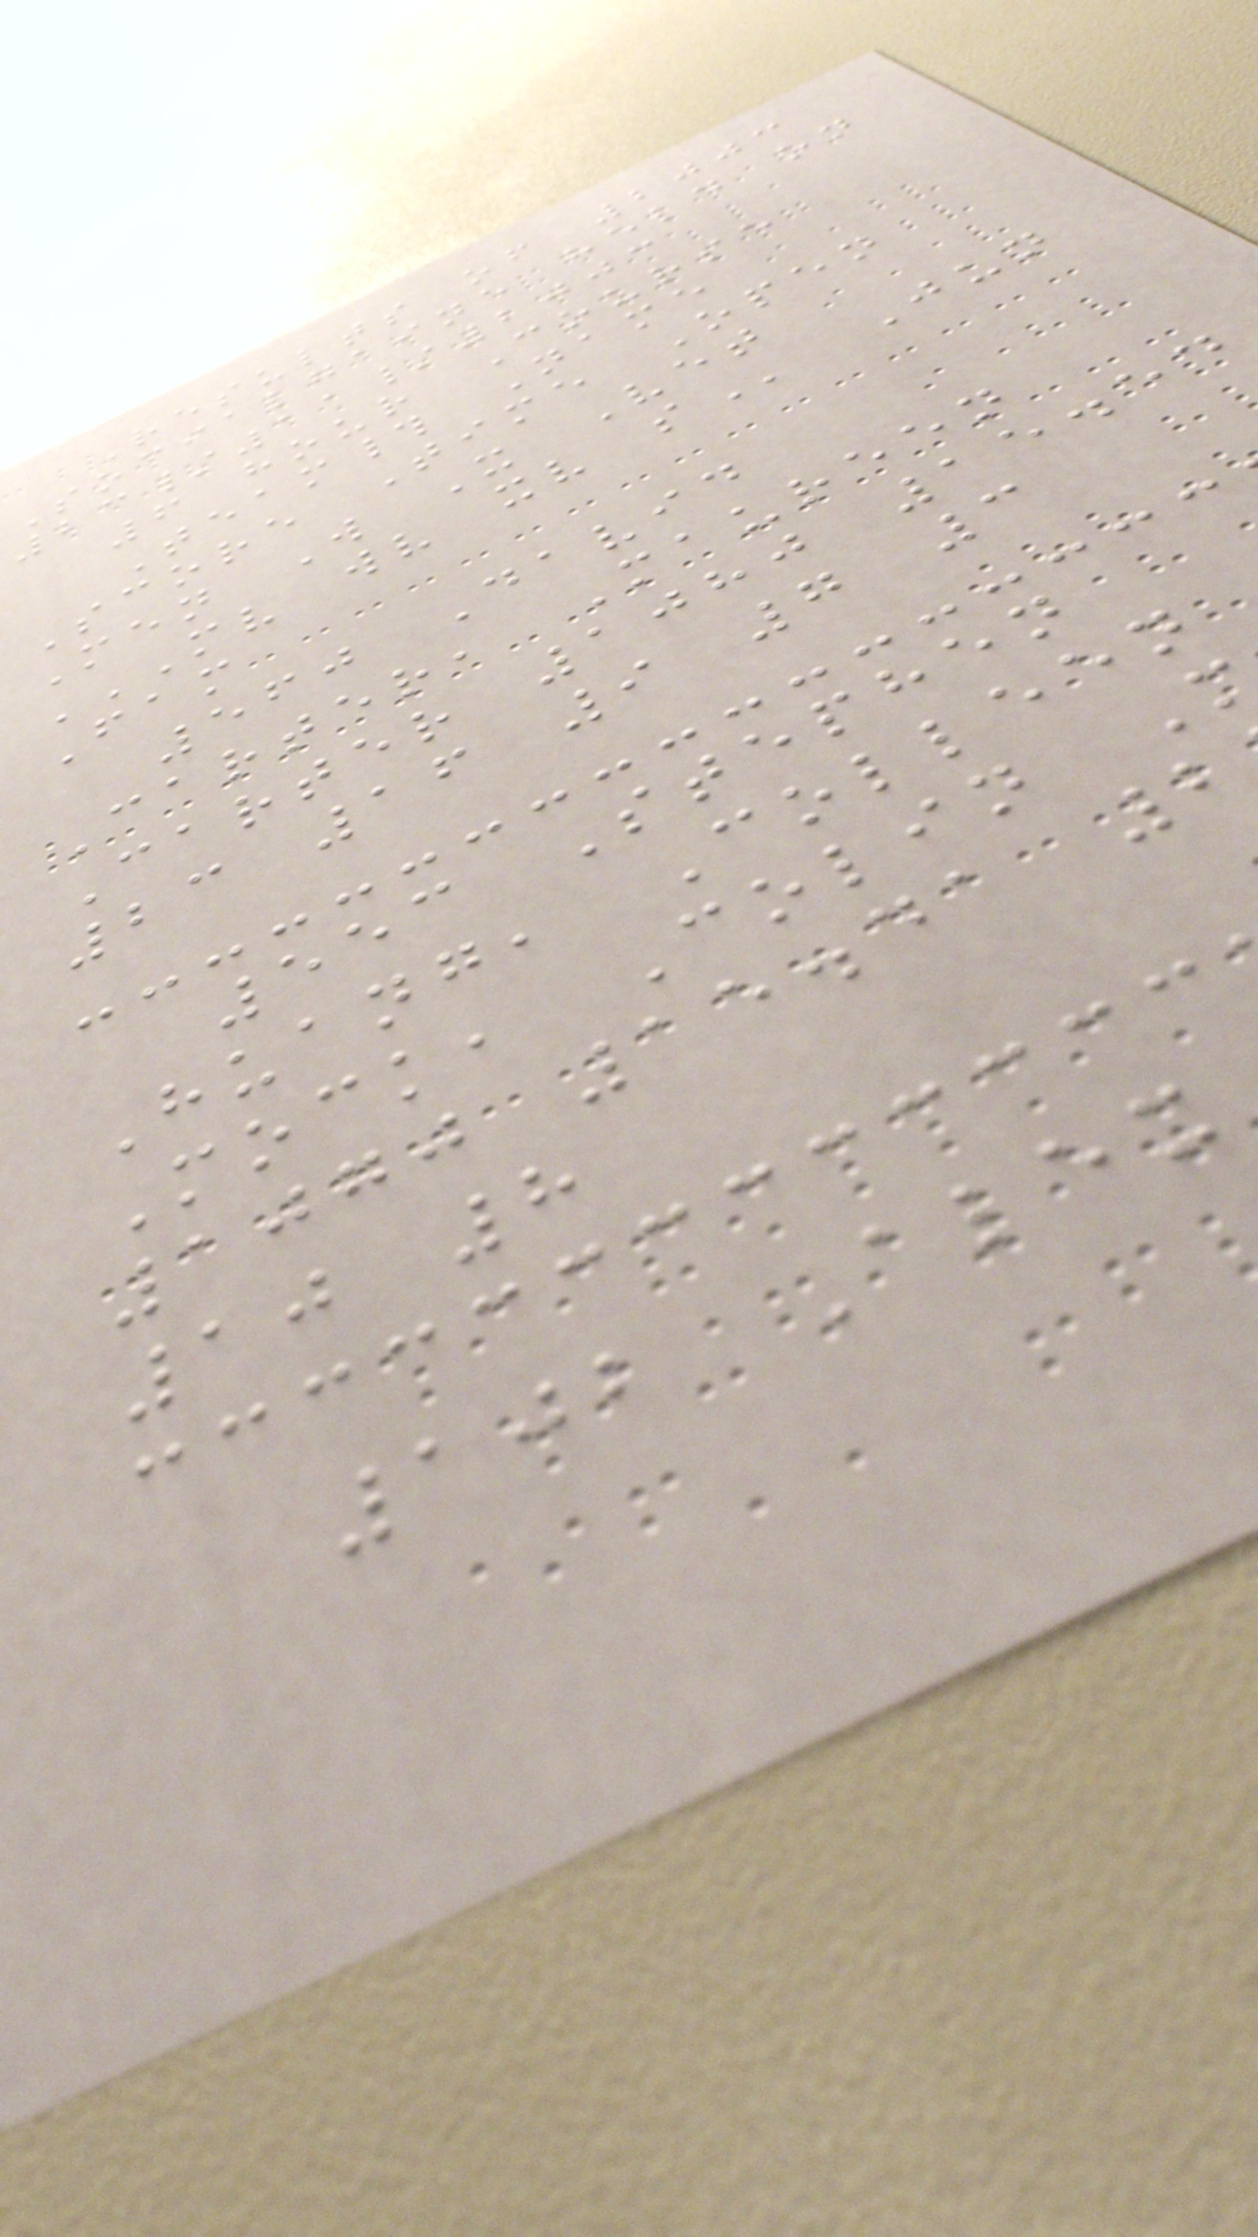Results of 2003
Socialgaine held on
23/11/2003
6 hour Course
Team# Name
Score Time Open
Men W X Vet
MV WV XV S Jun
Fam
560 David
Carter, Maureen
Carter 1080 15.54
23 16 9 7 3
553 Stephen
Huang, Colleen
Mock, Colin
1070 15.41 2
10 8
102 Alex
